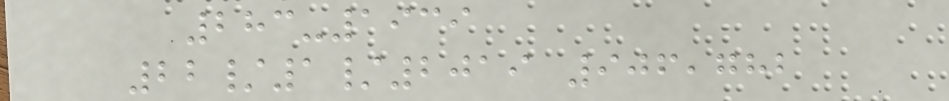283-1939
22/1/2019 906,782
